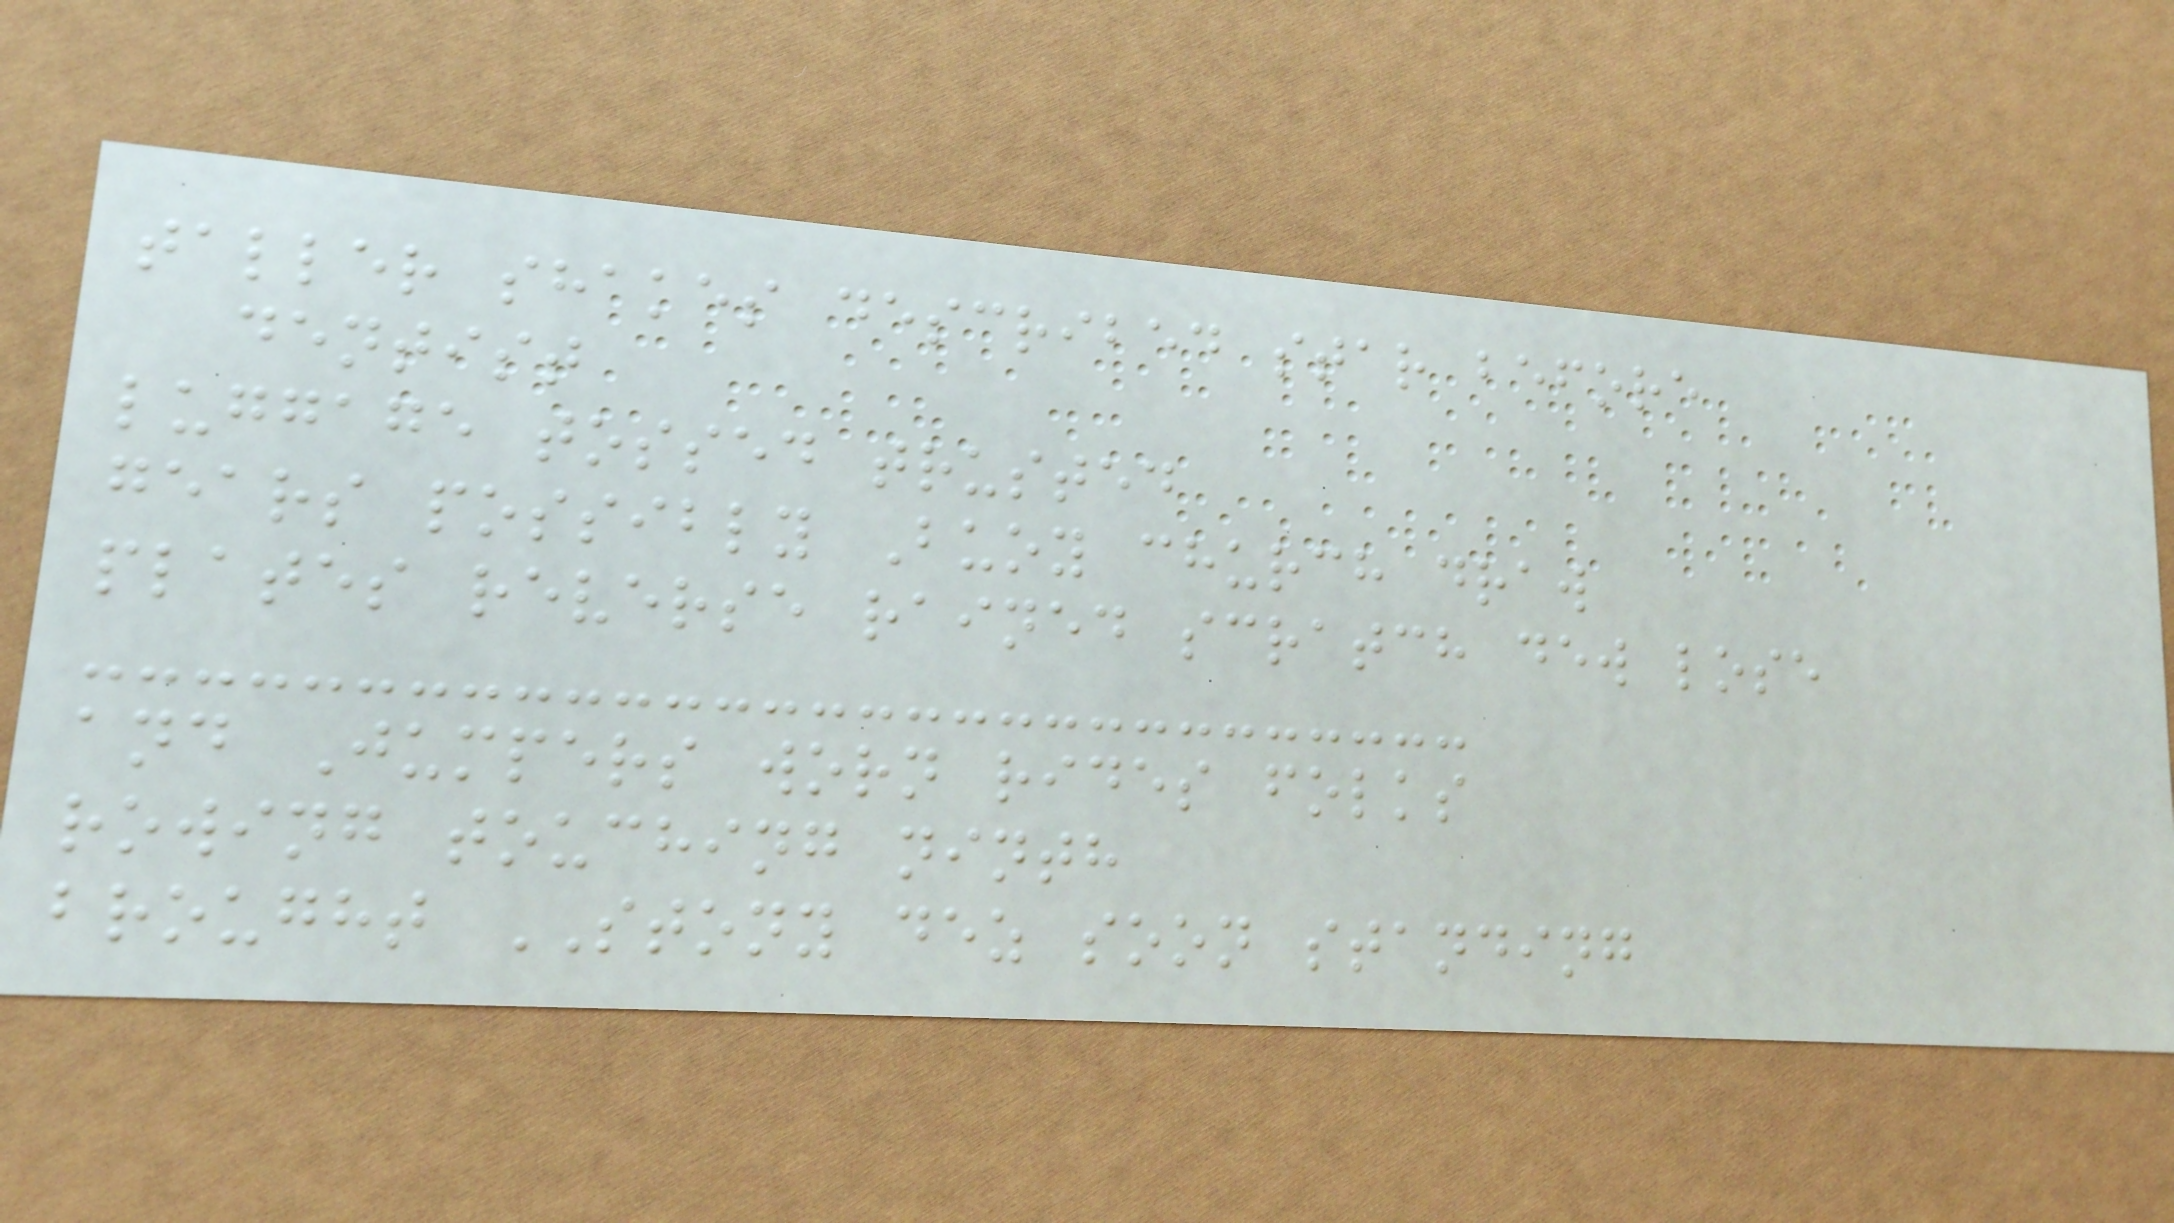taller shakes described star before
dentist
luggage tossed trusted
gears possibly Buoy church draw
plates reverse rained scratch dew lose
and Jumpers worn rides folks
rowing touching ninth
brought STONY dez soon standing
